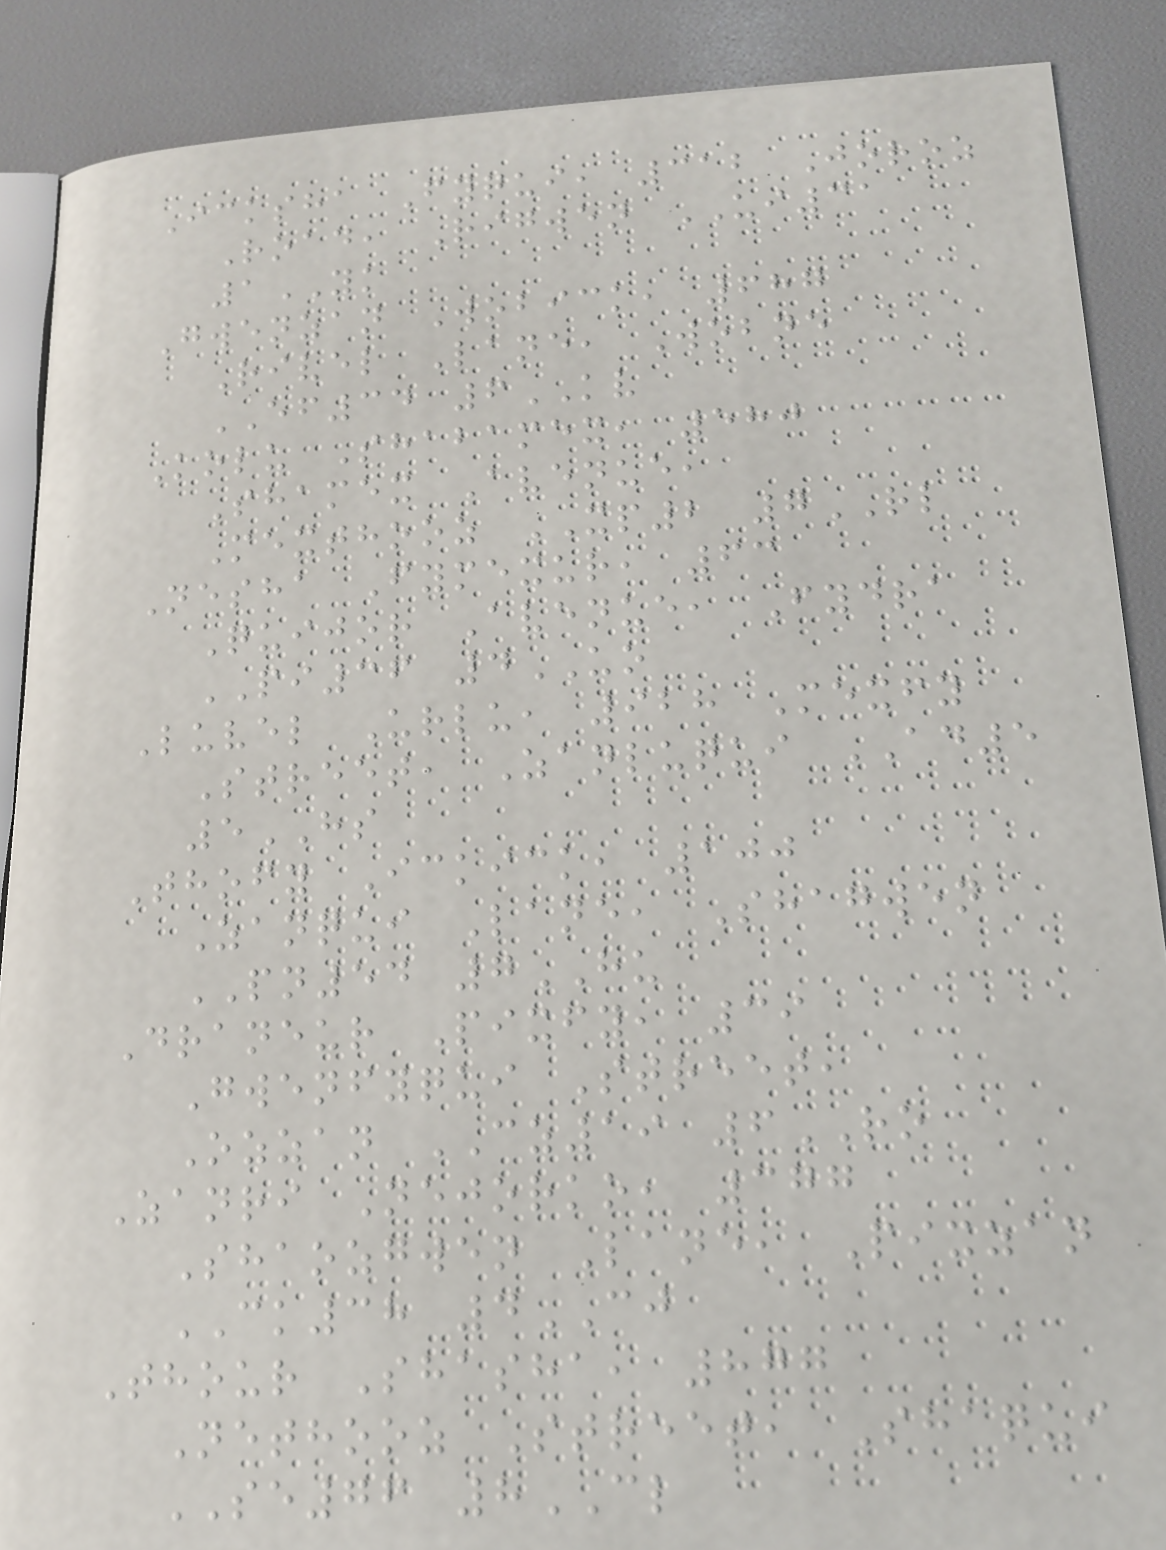Icksha Fyqui, 312 Joroz
Road, Rigwen UI31
1YK
Gwenzan Wobick, 687
Rivel Lane, Wobne
EF34 6KV
Kolu Shabamex, 580
Shamex Avenue,
Mexthooz XP2 7RL
Nesha Fymexur, 63
Quijor Avenue, Fydra
PI36 4UO
Luvel Urlu, 928 Mexfy
Street, Zanluqui AD5
5HS
Thofy Ickick, 100
Zanqui Lane, Shagwen
PN54 7HU
Draneur Pixfy, 39
Gwenfyqui Street,
Ozzan CZ19 6RO
Zanri Nejorko, 377
Shaozgwen Lane, Pixzan
CK38 4CJ
Thour Shasha, 877
Nethooz Street, Shaqui
SE76 8CL
